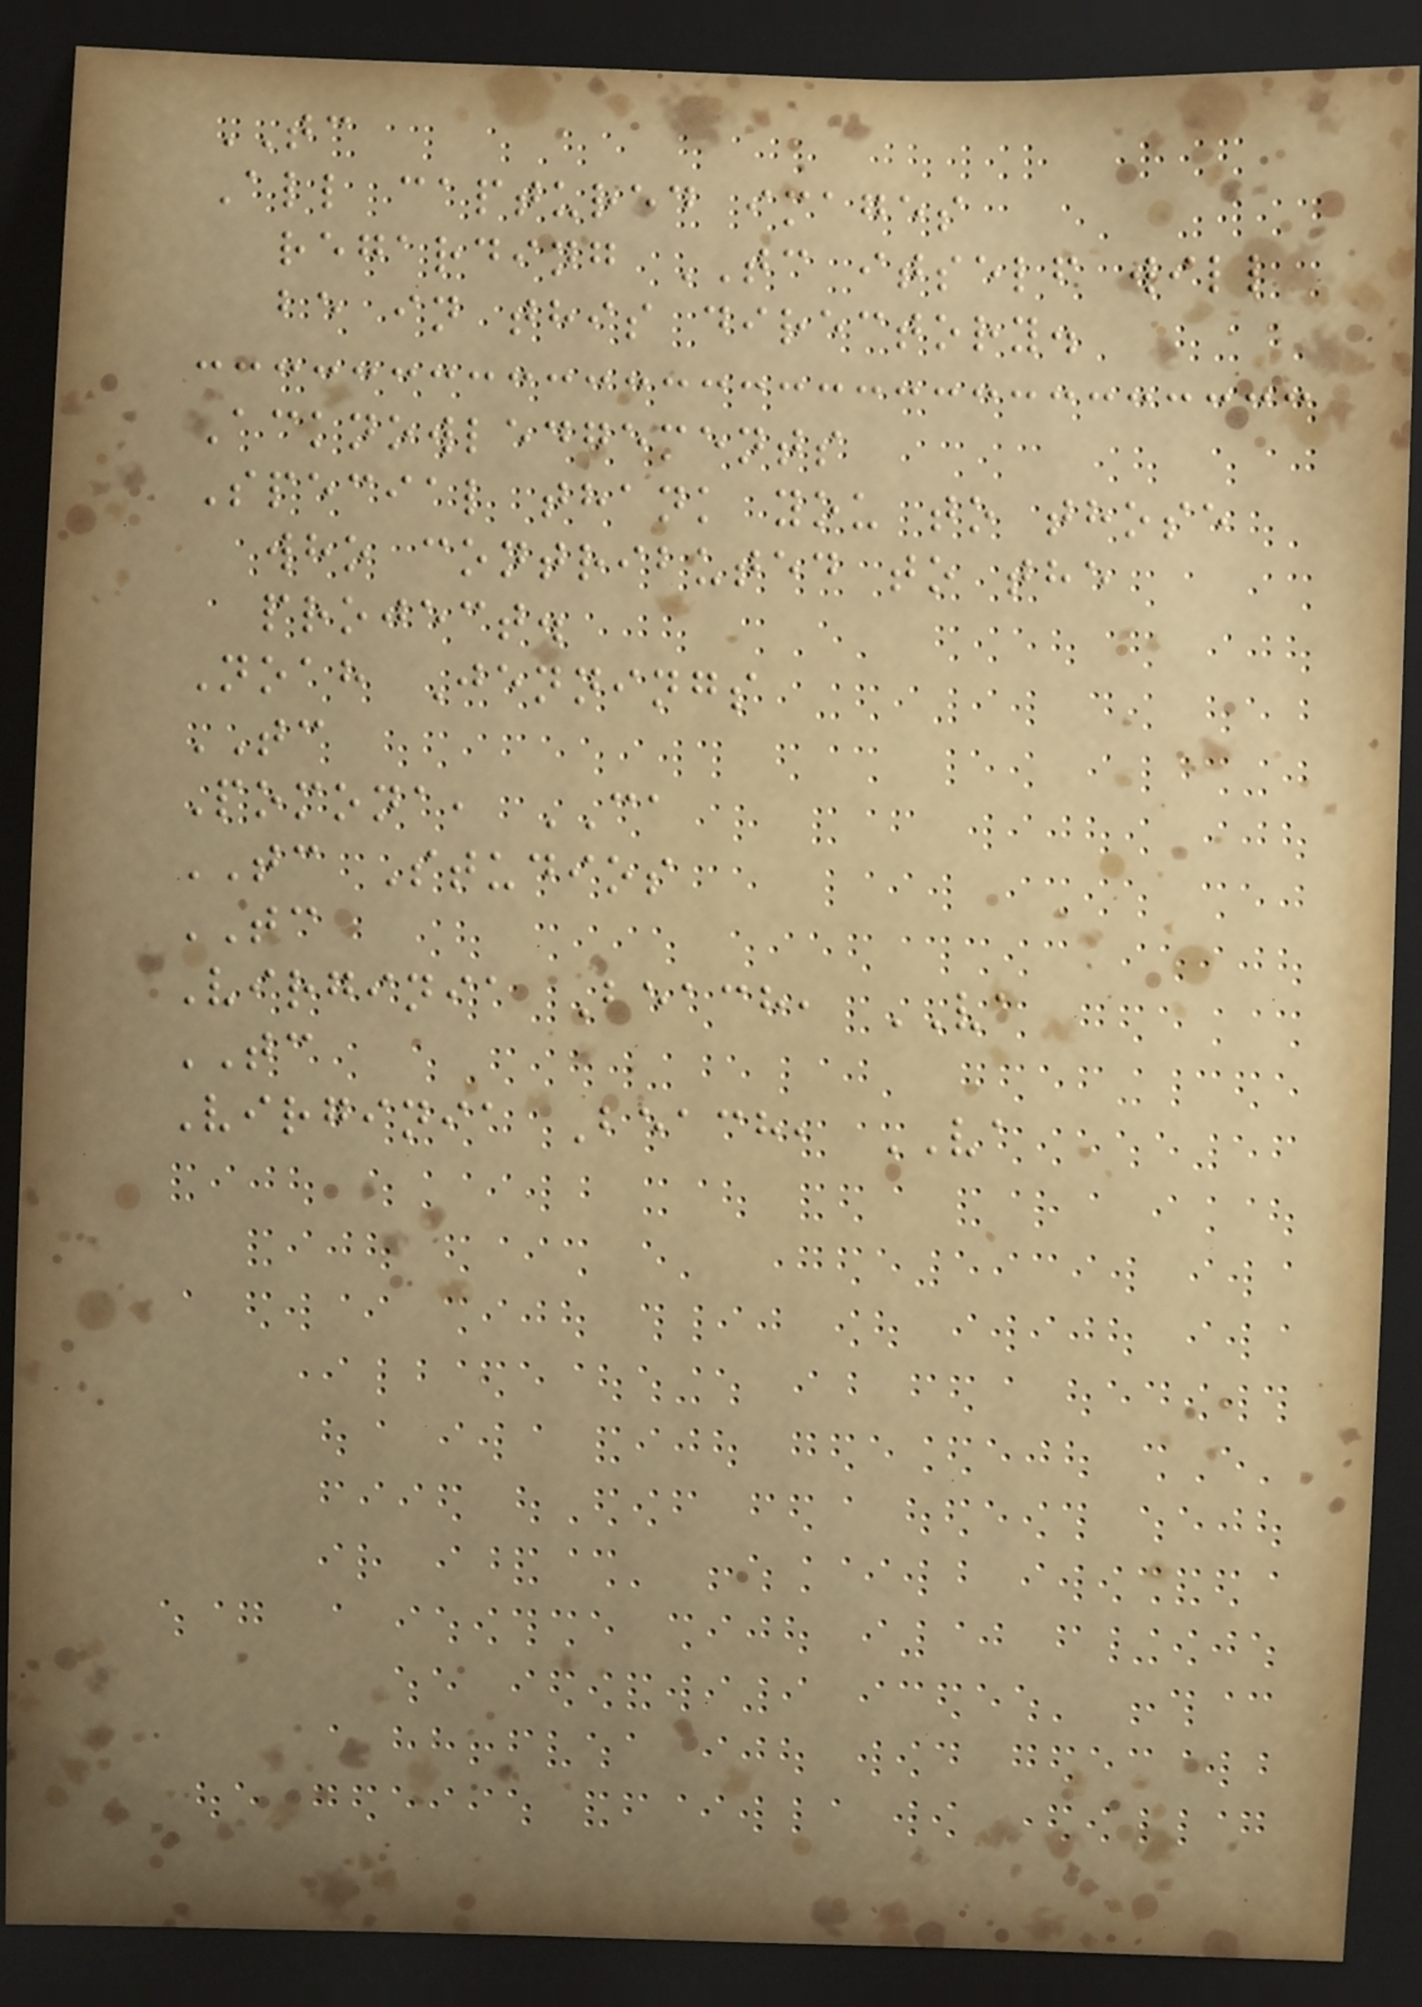TC
All captured images
regarding TC itself will
be in this directory.
Acknowledgements
Special thank you to those
who contributed to the
project.
Noah Jennings
TC
Pomona, CA
TC Studios
TC
Virginia Beach, VA
TC
Virginia Beach, VA
